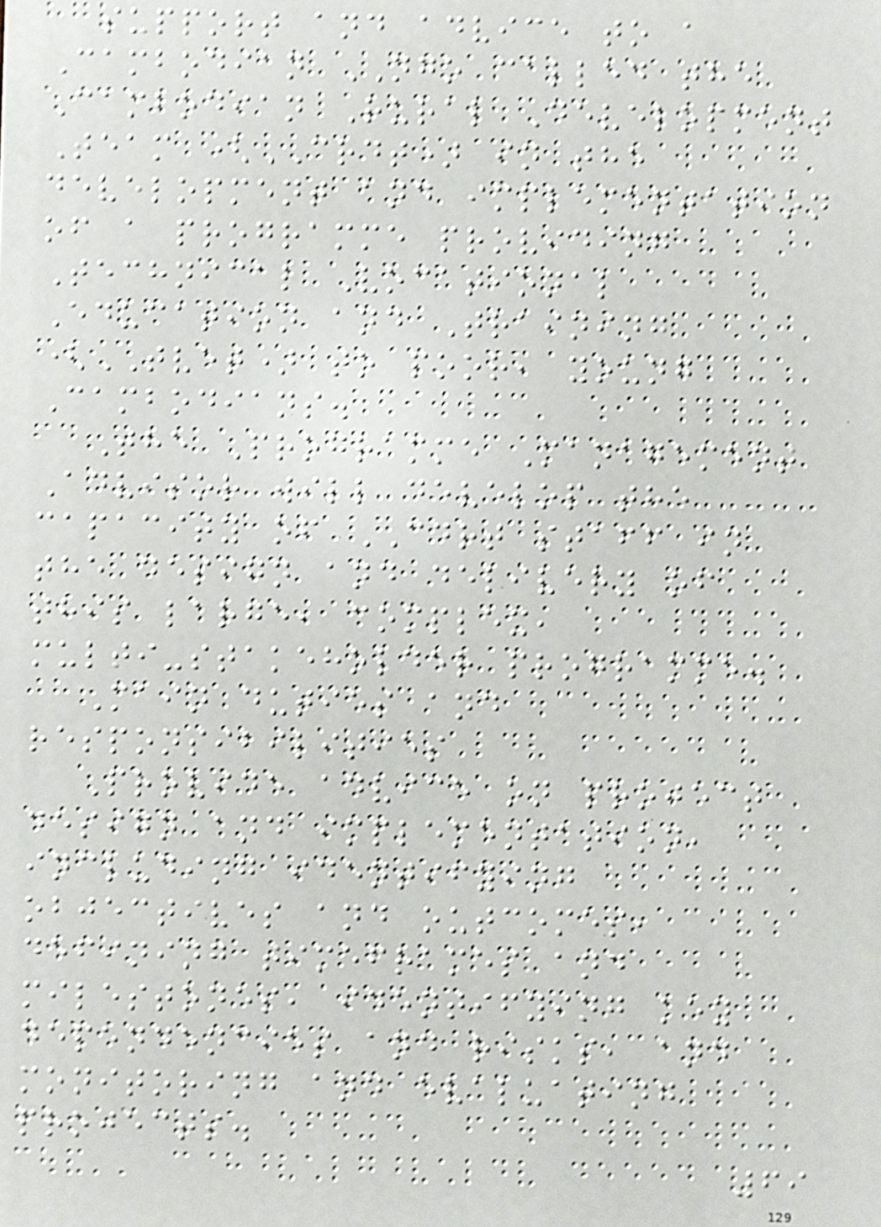support and advice to a
Cambodian NGO called the
Cambodian Rural Development
Team (CRDT) in the
development and implementation
of a programme providing
Technical Vocational
Education and Training
(TVET) to poor, young
Cambodians.
The Programme Management
Advisor will develop the
capacity of CDRT staff in
the design and delivery of
this large, complex,
multi-stakeholder programme.
Main duties and
responsibilities
Provide advice on project
design and implementation,
including identifying
objectives and outcomes,
defining timeframes and
milestones, identifying key
dependencies and risks, and
monitoring and evaluating
projects.
69
